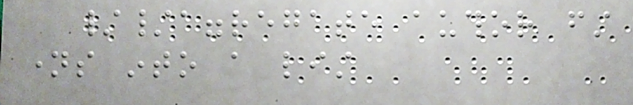//aggregate author first
names into a list
